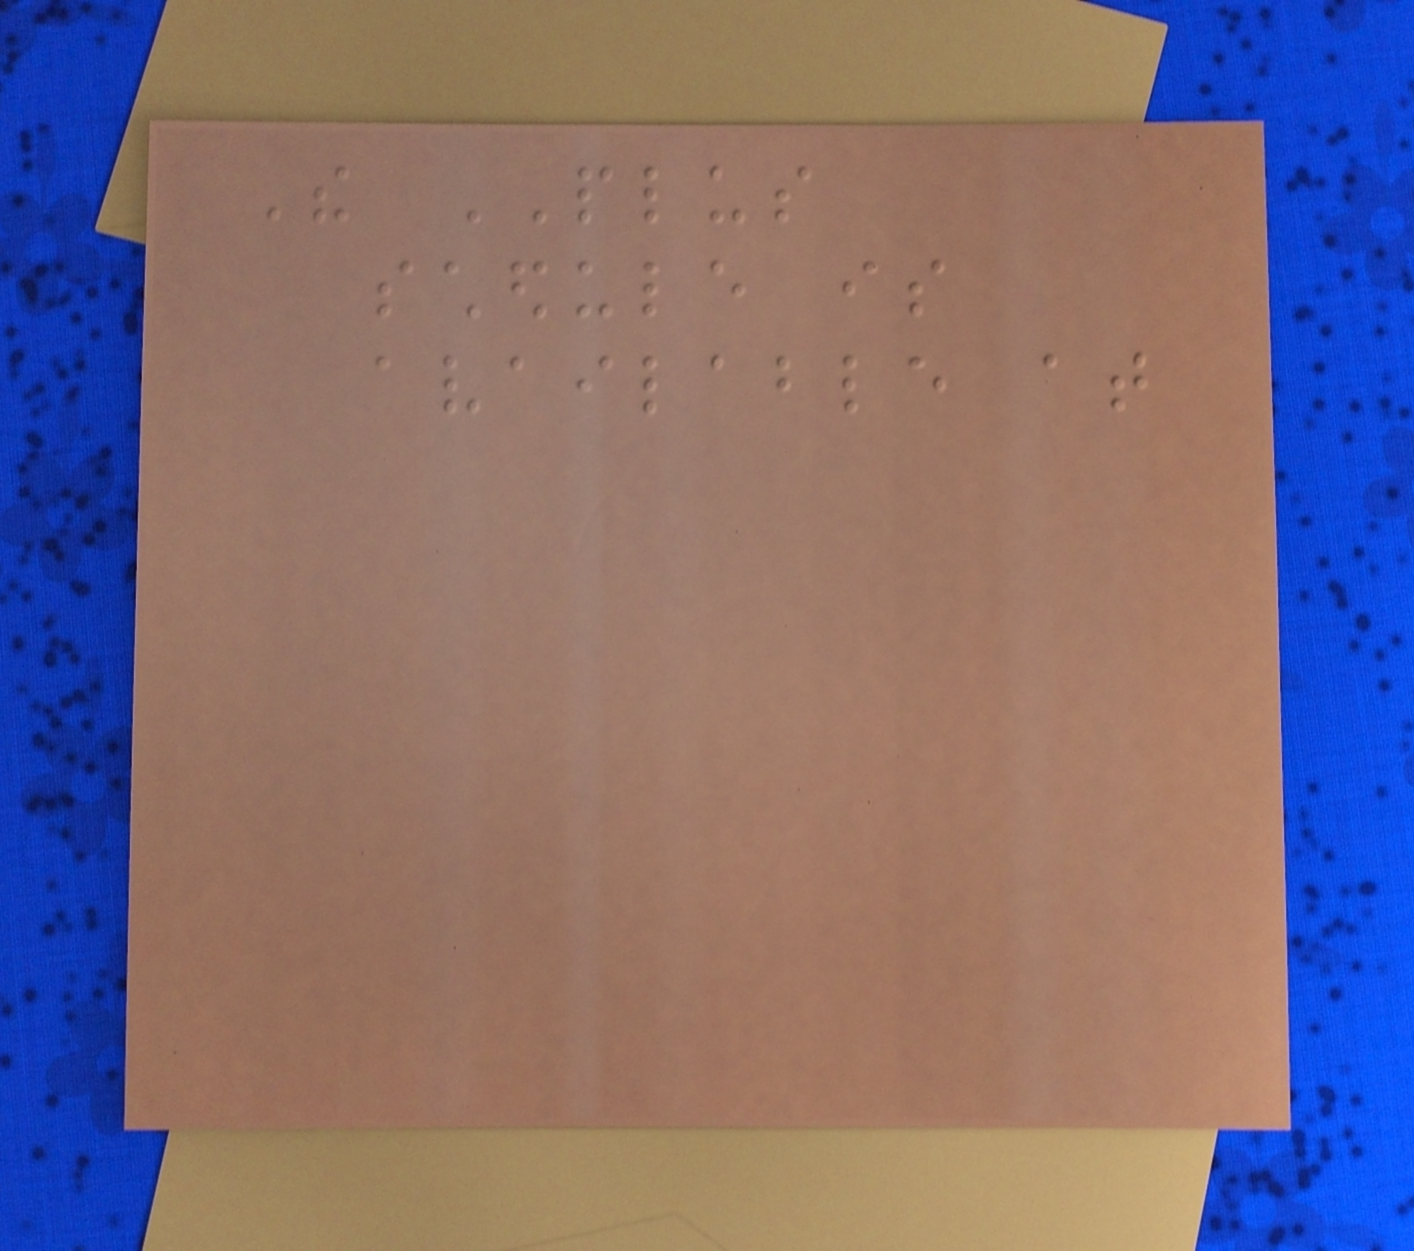The PLUS
schedule is
available at
